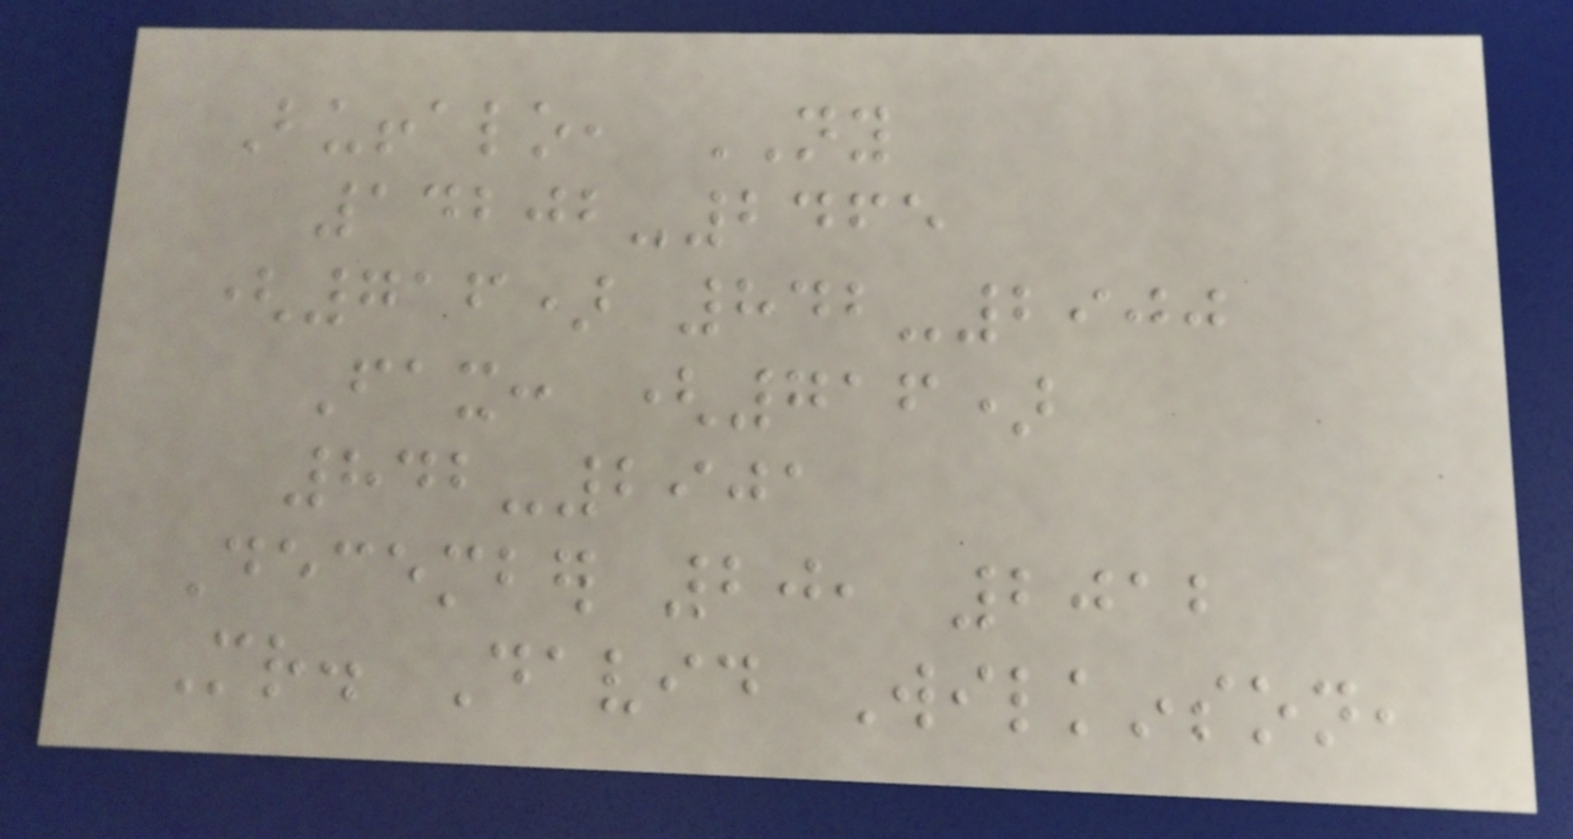Buffalo, NY
14202-2465
(716) 842-2900
Fax: (716)
842-2901
December 20, 2012
Mr. David Wilkinson,
